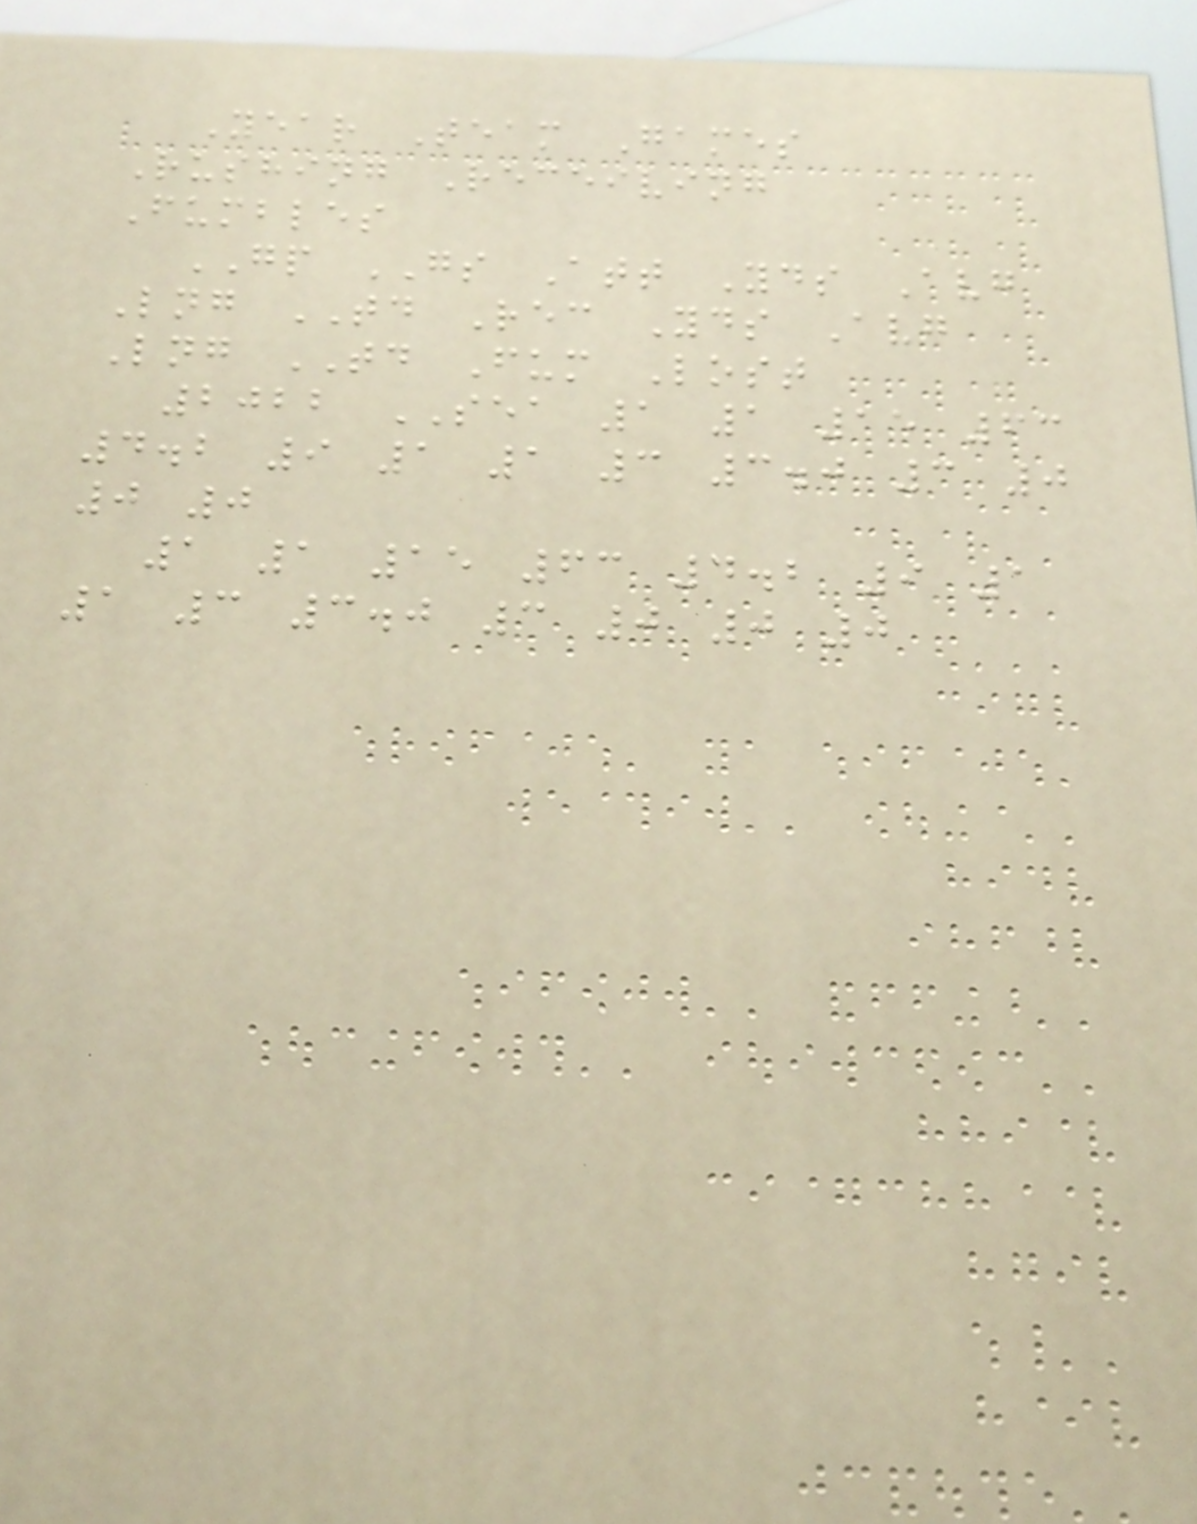Year Team Games
Rushing Receiving
Fumbles
GP GS Att Yds Avg
Lng TD Rec Yds Avg
Lng TD Fum Lost
2022 SEA 1 1 15 63
4.2 9 1 1 3 3.0 3 0
0 0
1 1 15 63 4.2 9 1
1 3 3.0 3 0 0 0
